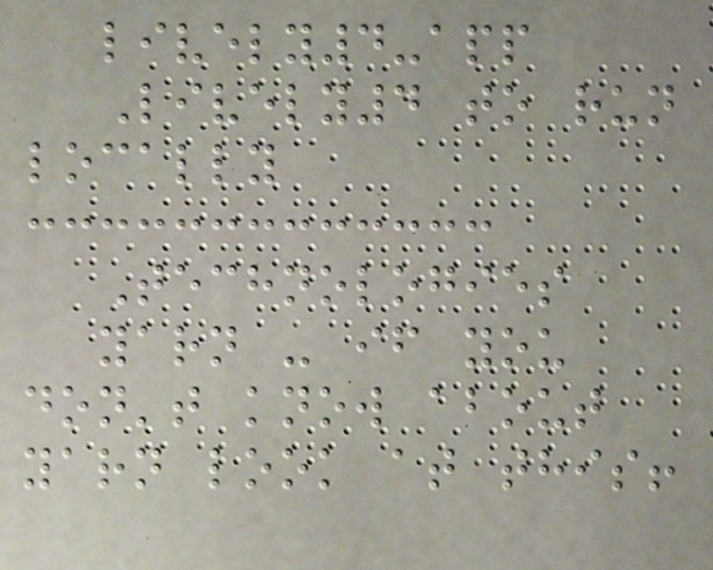lively4-app
Lively4 to run
locally
Technologies
yarn - if you
don't know about
yarn look at this!
